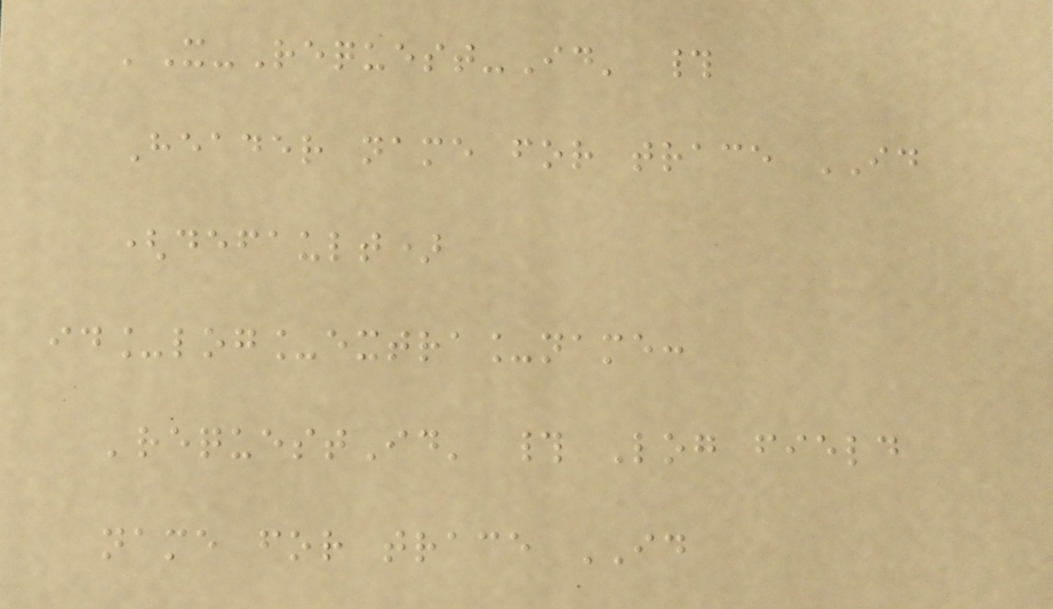'X-Request-Id' #
Header name for trace ID
(default)
id_log_extra_name:
'requestId' # Log field
name for trace ID
